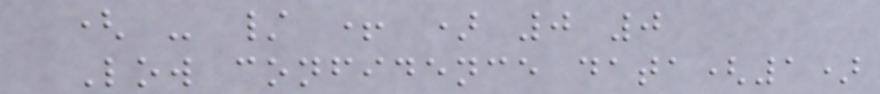( - / + ) 0 0
Low confidence data(1)
